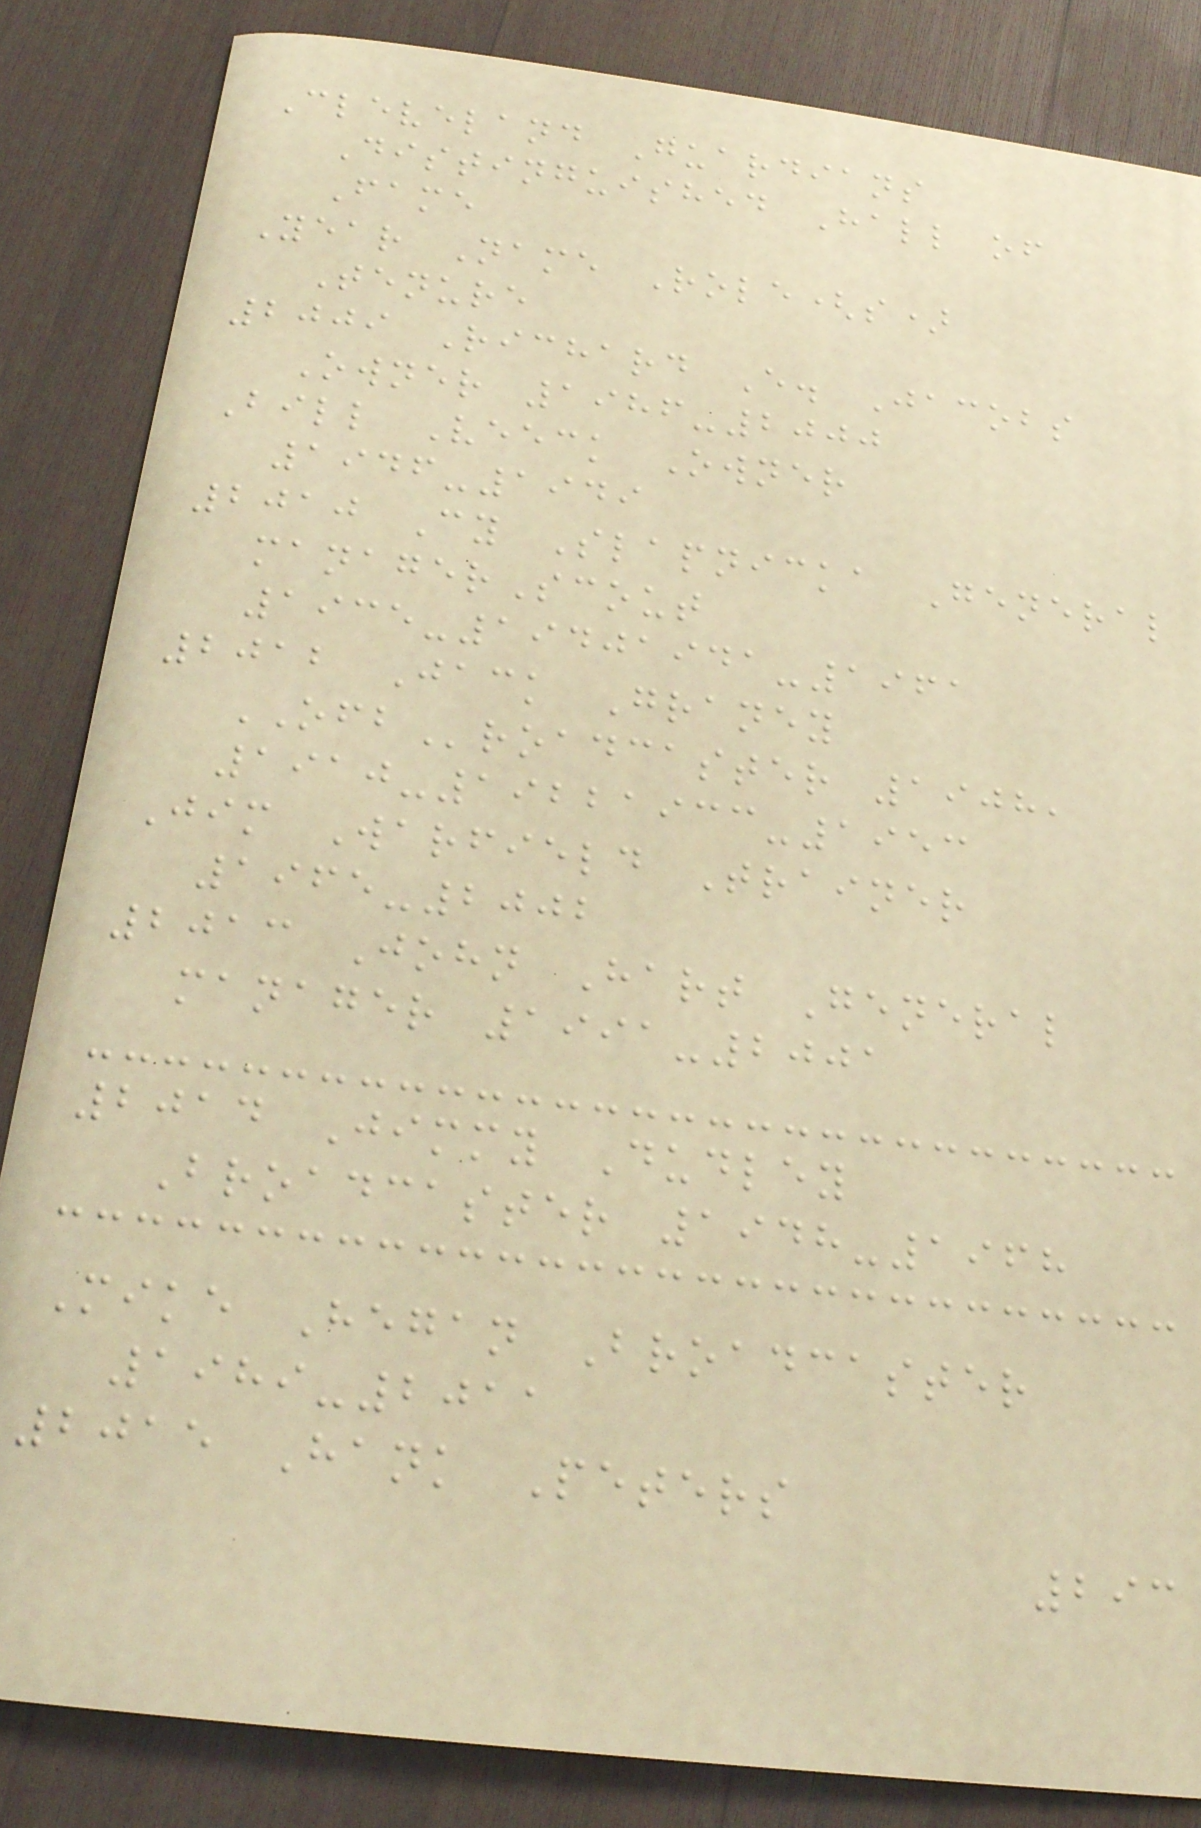Cleveland Guardians
Distinguished Hall of
Fame
Year Name Role(s)
Tenure
2009 Richard E. Jacobs
Owner 1986-2000
Bill Veeck Owner
1946-1949
2010 Cy Slapnicka General
managerScout
1935-19401941-1961
2012 Jack Graney
OFBroadcaster 1908,
1910-19221933-1953
Jim Warfield Trainer
1965-2002
2013 John Hart General
manager 1991-2001
2014 Jimmy Dudley
Broadcaster 1948-1968
Mike Hegan Broadcaster
1989-2011
2015 Hank Peters
293
